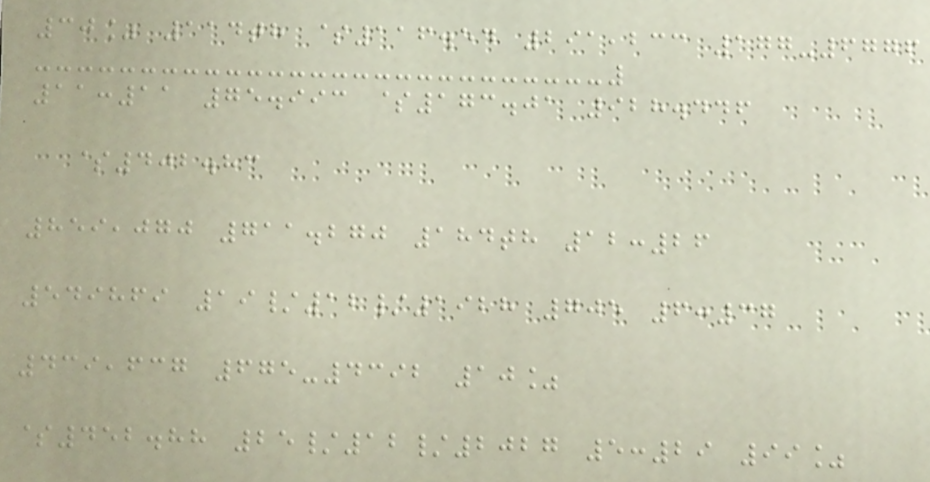30% 114th $116.54 291,233 177-6776
11:11 75.993 $173.01 928.446
$402.83
859,070 711.270 184th 12:26
549869 19/12/1928 705 6:37
439,637 675-4392 10%
$452.88 25/12/2027 5:29 99%
